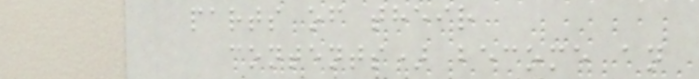parts of their
contents) become an
